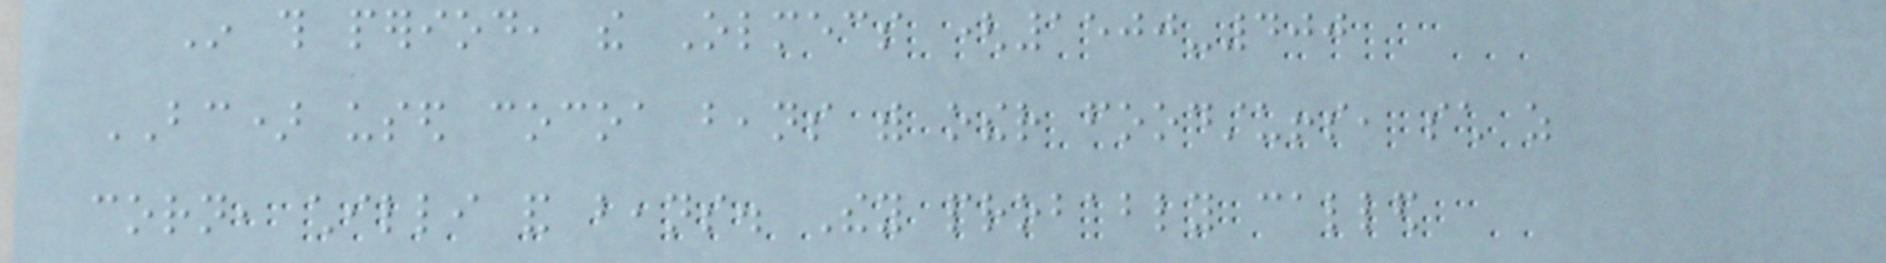In this period, the Olmecs (1500-400
BC) used cocoa beans with other foodstuffs, such as
corn, chilli and beans. They probably called
